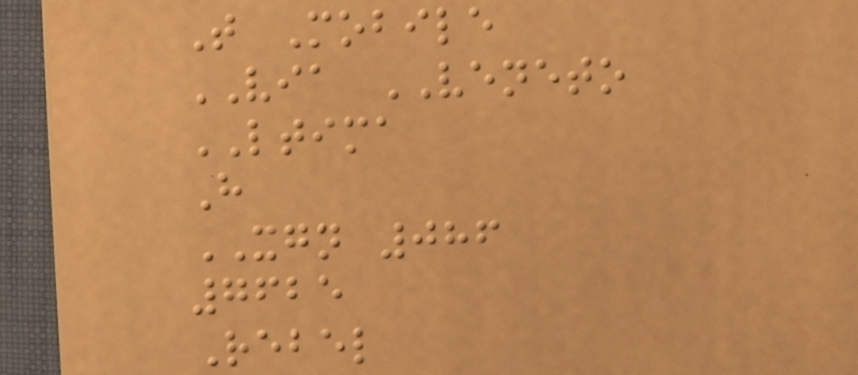T Mobile
VIA VENETO
LTIMA
H
XGN 086
7625
Rebel
